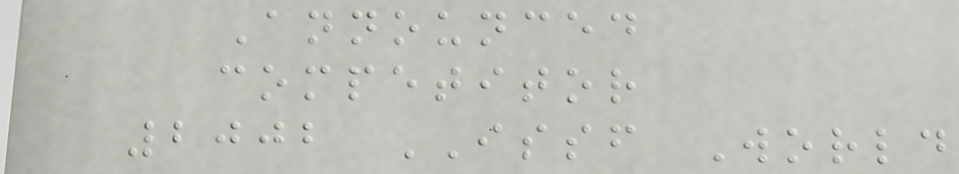Announced
competitor
2002 ISSF World
